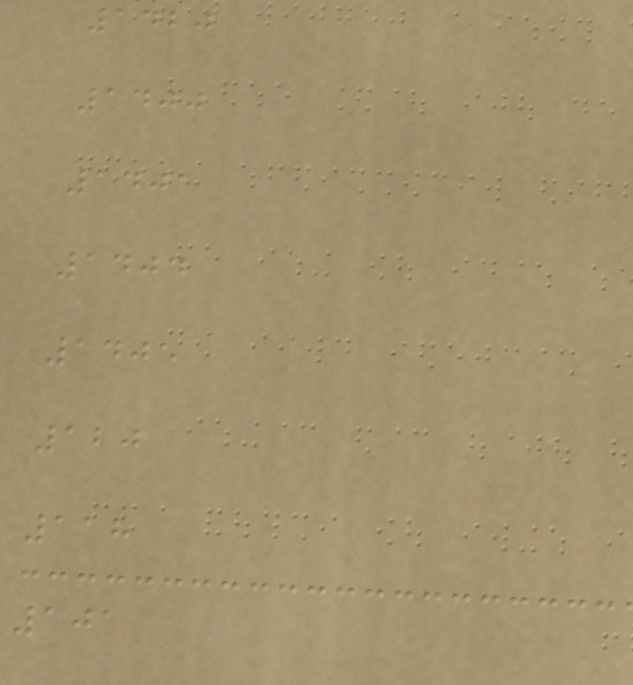1420
1400
1401
1404
1405
120
118
101
